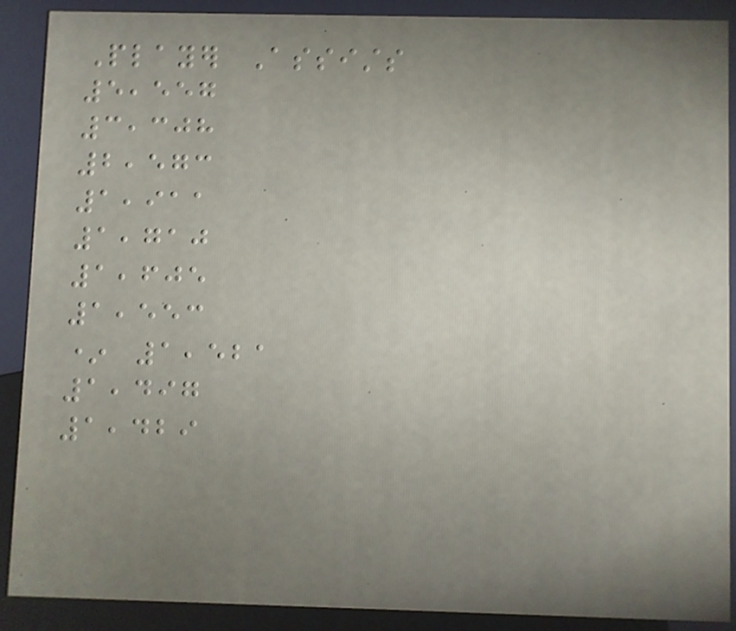Player Assists
5,557
3,308
2,573
1,911
1,710
1,605
1,553
* 1,521
1,497
1,429
